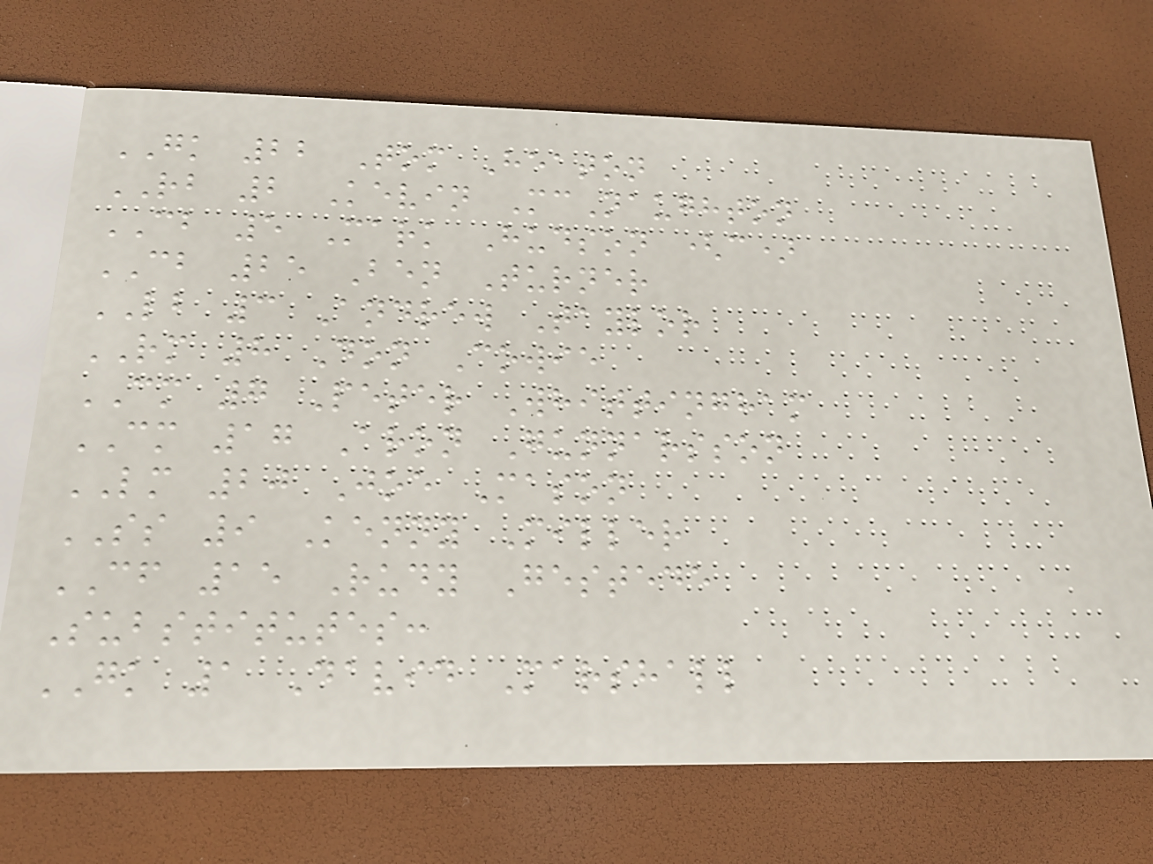GK 22 Tom Heaton
RB 2 Kevin McNaughton
CB 5 Mark Hudson (c)
CB 25 Ben Turner
LB 3 Andrew Taylor
RM 8 Don Cowie
CM 7 Peter Whittingham
CM 17 Aron Gunnarsson
LM 20 Joe Mason
SS 9 Kenny Miller
CF 15 Rudy Gestede
Substitutes:
GK 1 David Marshall
